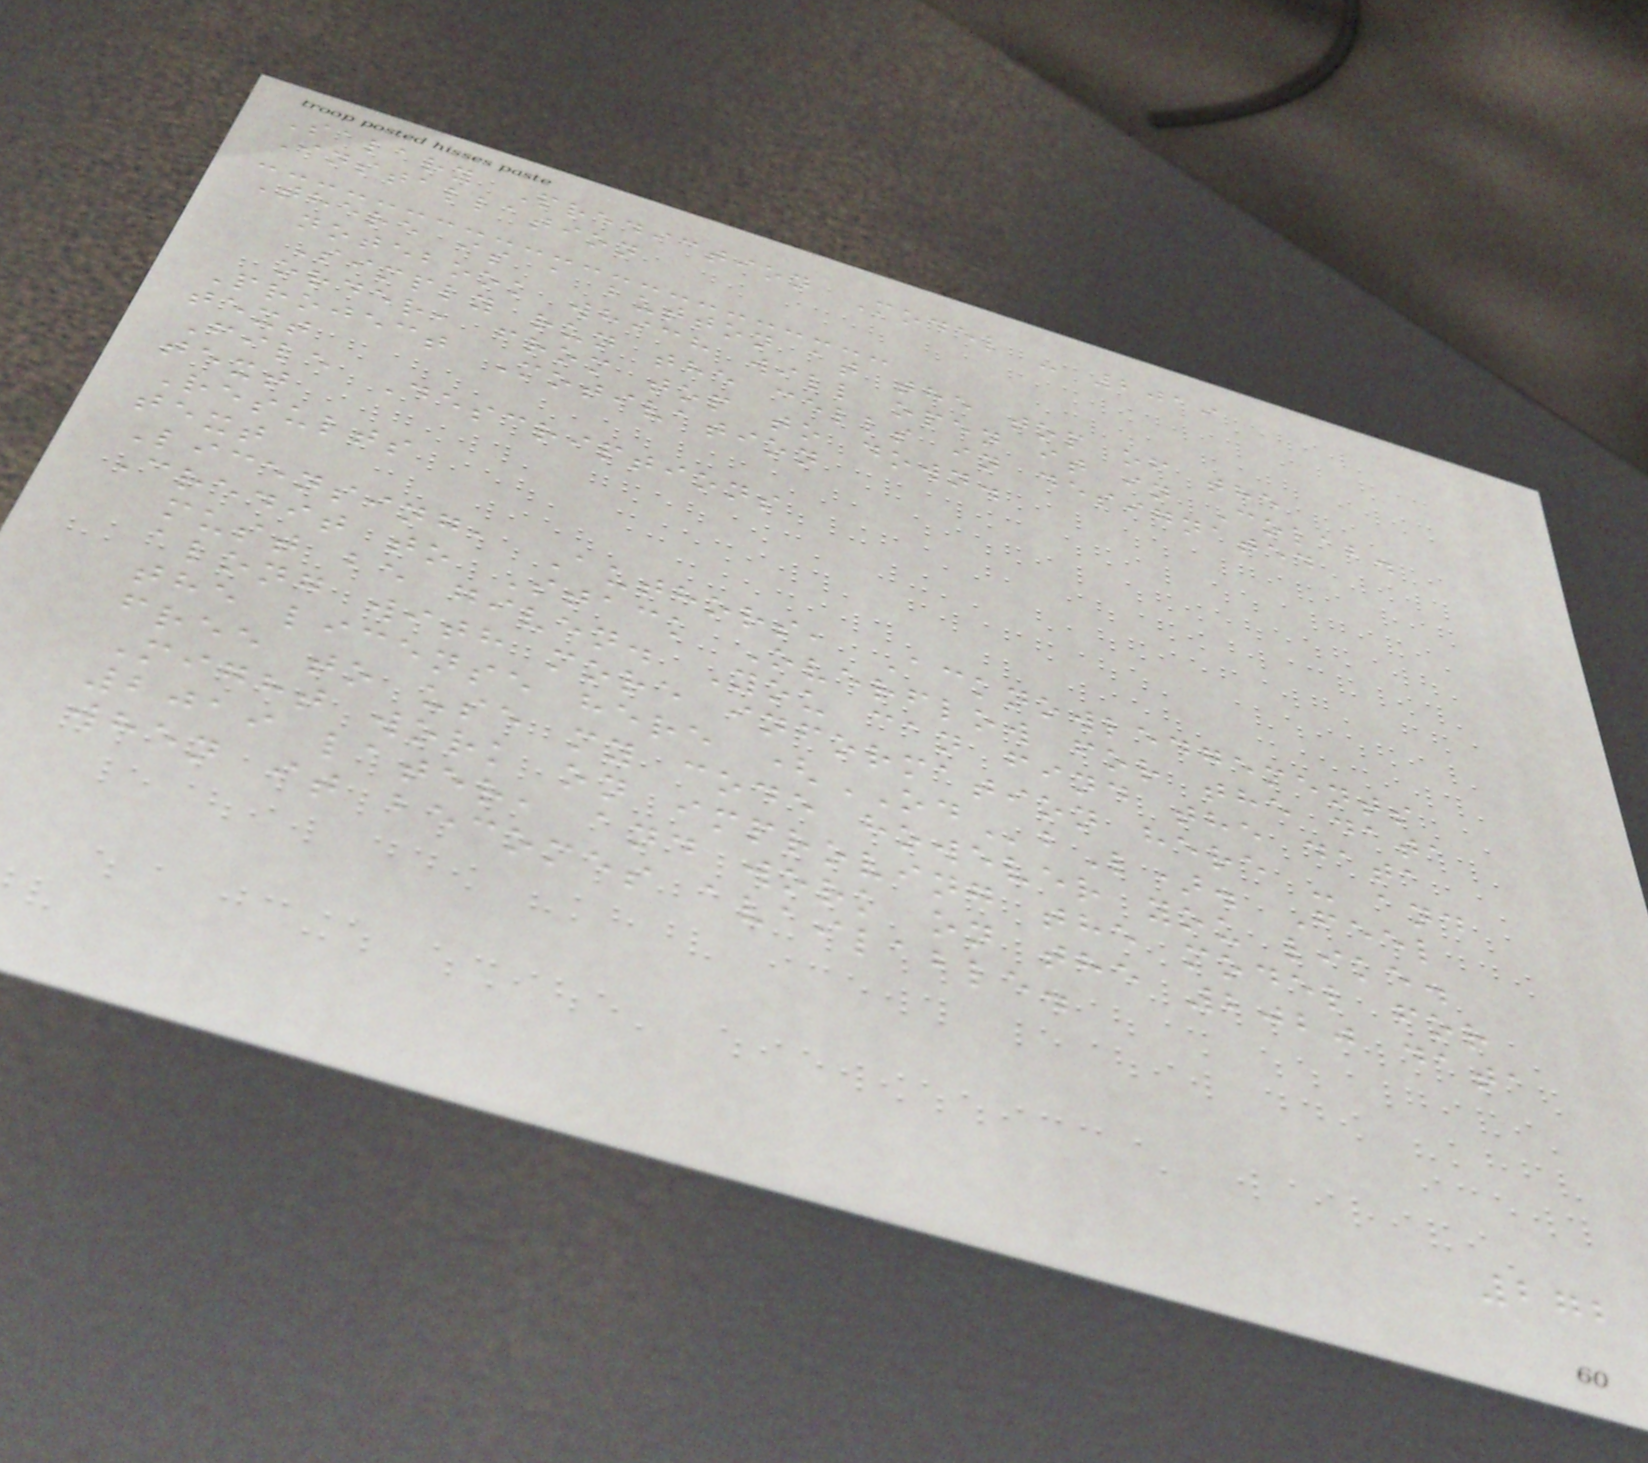Salary Prediction Model - 2019
Installation
There is a button at the top of the
notebook which will open it in Colab.
Simply run the cells in designated
order, from top to down.
Project Motivation
text
File Descriptions
text
Results
text
Licensing, Authors, Acknowledgements
Credit to Stack Overflow for the data
must be given. You can find the data
along with more information here - and
the license here (ODbL). Feel
free to use my code however you like.
Might work on improving the model for
2019 later, and work on the 2020 data
when it becomes available.
272
